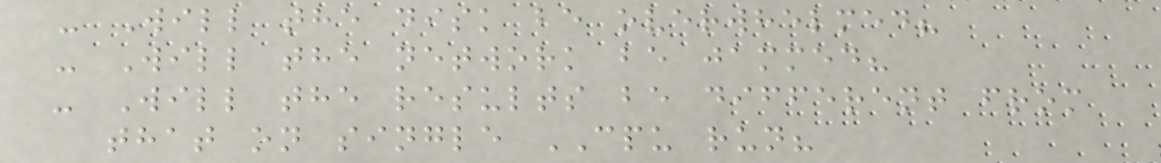- Will the disk be overwhelmed?
- Will the network be jammed?
- Will the results be different from
that on single CPU run?
